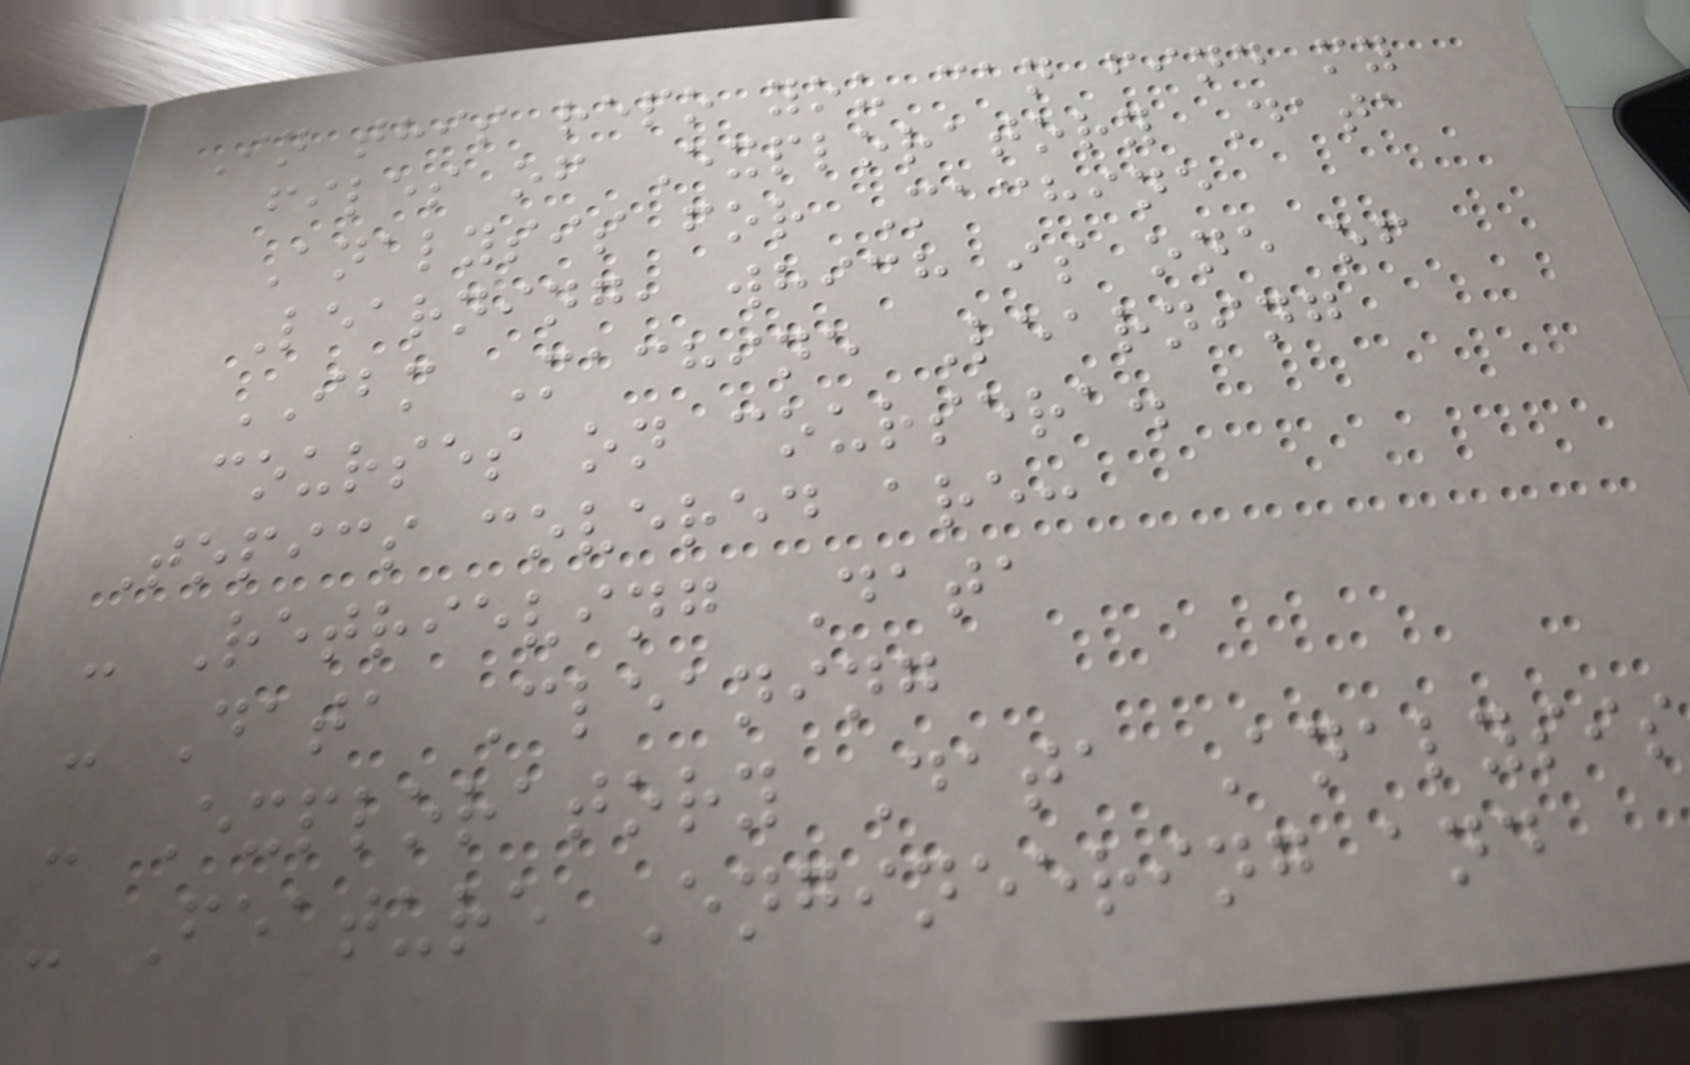In this repo you can find my
files of Exploratory Data
Analysis for Machine
Learning, which is one of
IBM Machine Learning
courses on coursera.
Topics covered are:
- Retrieving Data
- Data Cleaning
- Exploratory Data Analysis
- Feature Engineering and
